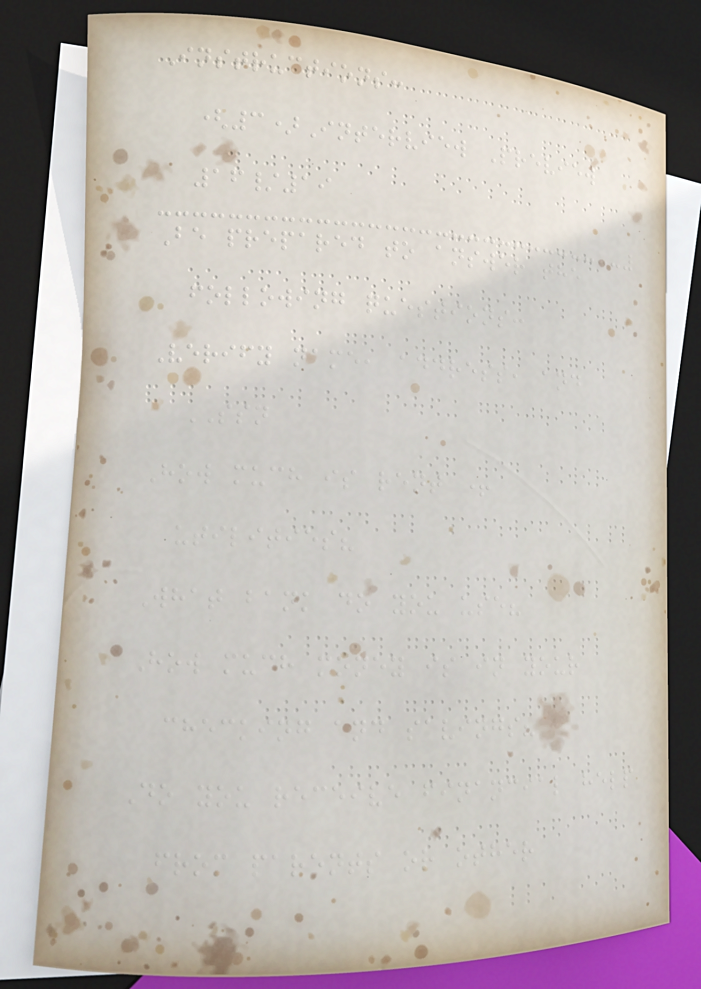Instructions:
(3)Interview Preview
16/19
Be prepared to answer the
following questions:
Verify name, address, and
SSN
How much is rent +
utilities?
What bank do you use?
How much money is in your
checking and savings?
Do you receive financial help
from parents or other
